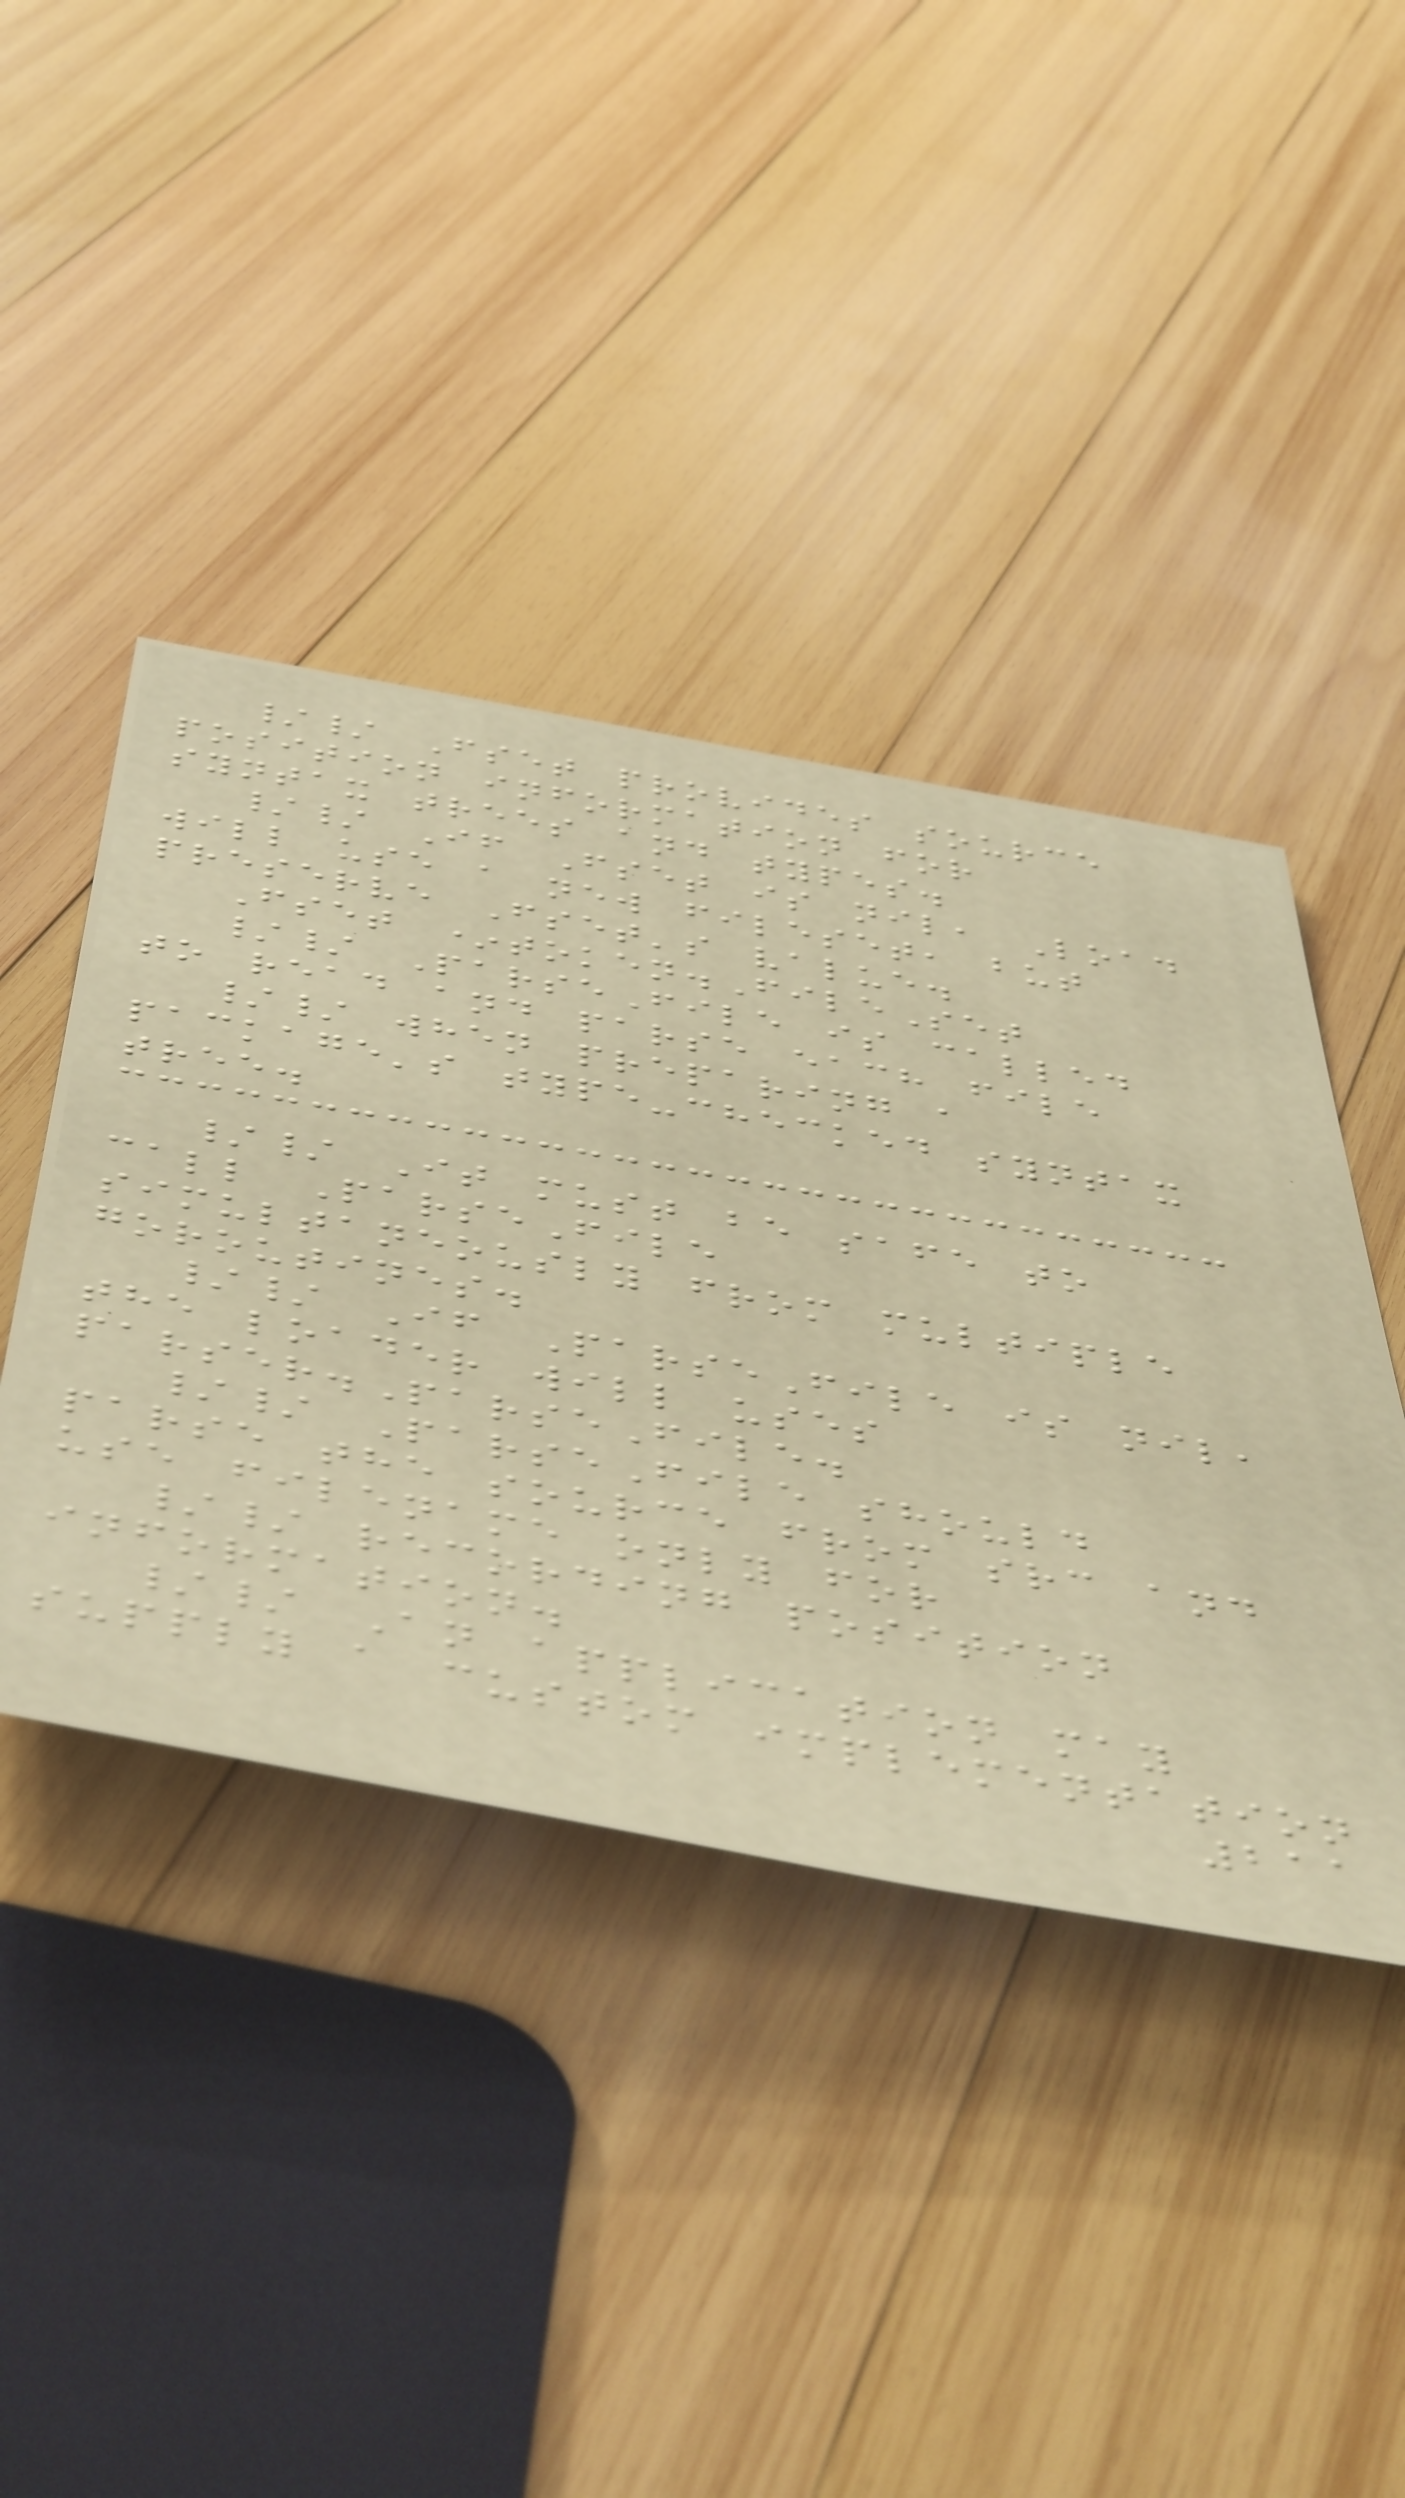// Fset provides source
position information for
syntax trees and types.
// If Fset is nil, Load
will use a new fileset, but
preserve Fset's value.
Fset *token.FileSet
// ParseFile is called
to read and parse each file
// when preparing a
package's type-checked syntax
tree.
// It must be safe to
call ParseFile
simultaneously from multiple
goroutines.
// If ParseFile is nil,
the loader will uses
parser.ParseFile.
// ParseFile should
parse the source from src and
use filename only for
// recording position
information.
// An application may
supply a custom implementation
211
